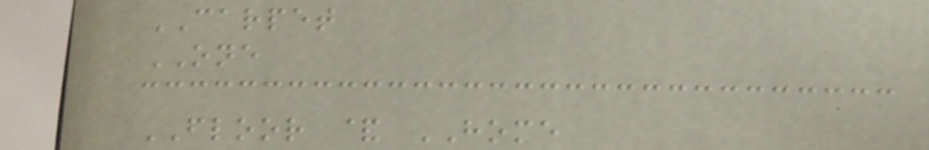CARPET
ONE
FLOOR & HOME
